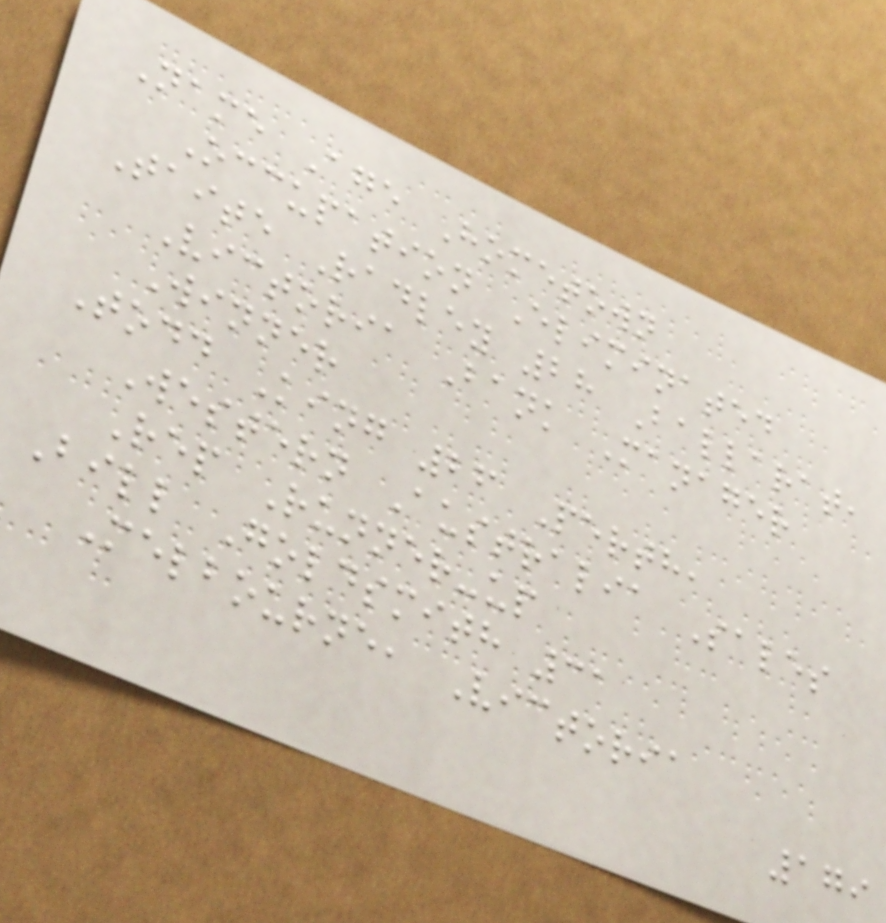Name Age Hometown
Occupation Eliminated
Taite Radley 28 Ballarat,
Victoria Bank Manager
Winner
Todd King 26 Perth,
Western Australia Sales
Rep Runner-up
Bill Goldsmith 31
Melbourne, Victoria
179
